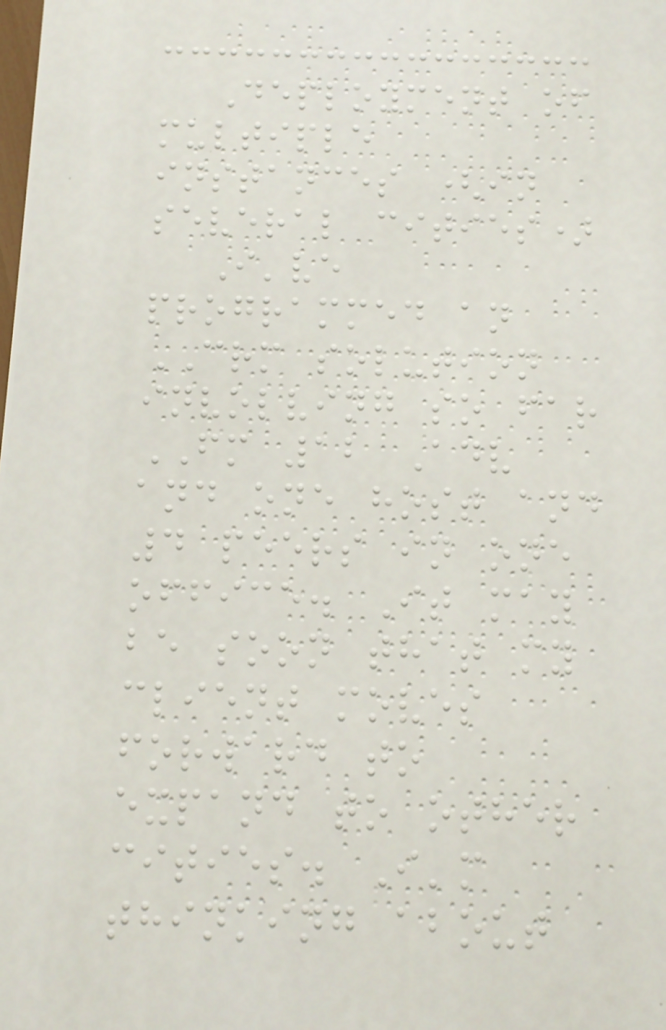Deployment of
multiple
instances (in
several cities)
I've
programmed an
CRM solution
involving so far
FM 12 Adv
and one host and
4 peers in one
office. It may
be soon that my
client moves
forward to
expand to other
cities. I'm
thinking about
